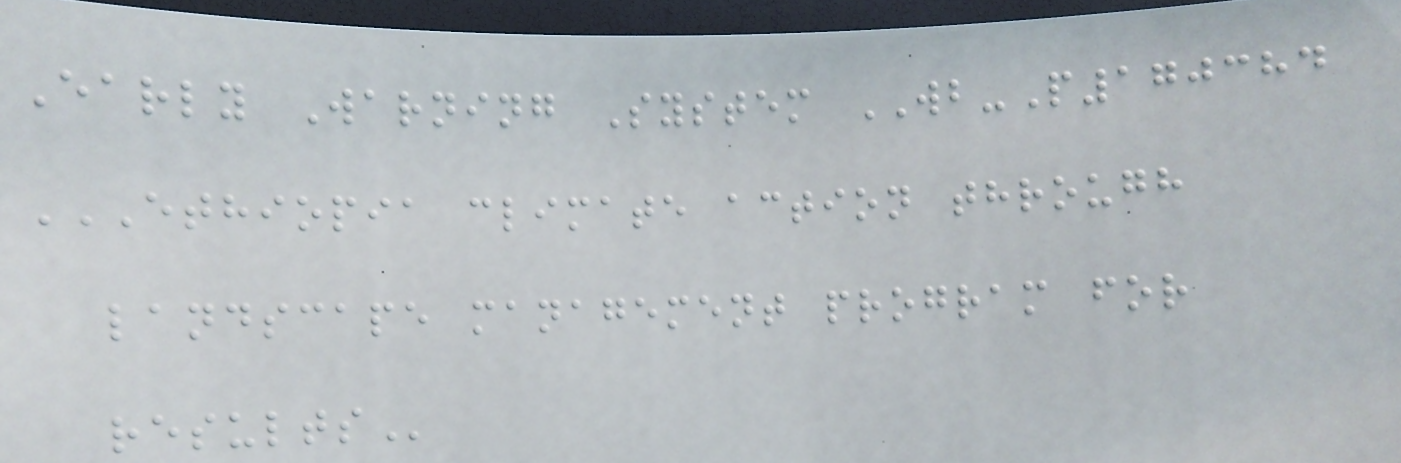Early Warning System WB-P170384
ETHIOPIA CLIMATE ACTION THROUGH
LANDSCAPE MANAGEMENT PROGRAM FOR
RESULTS
